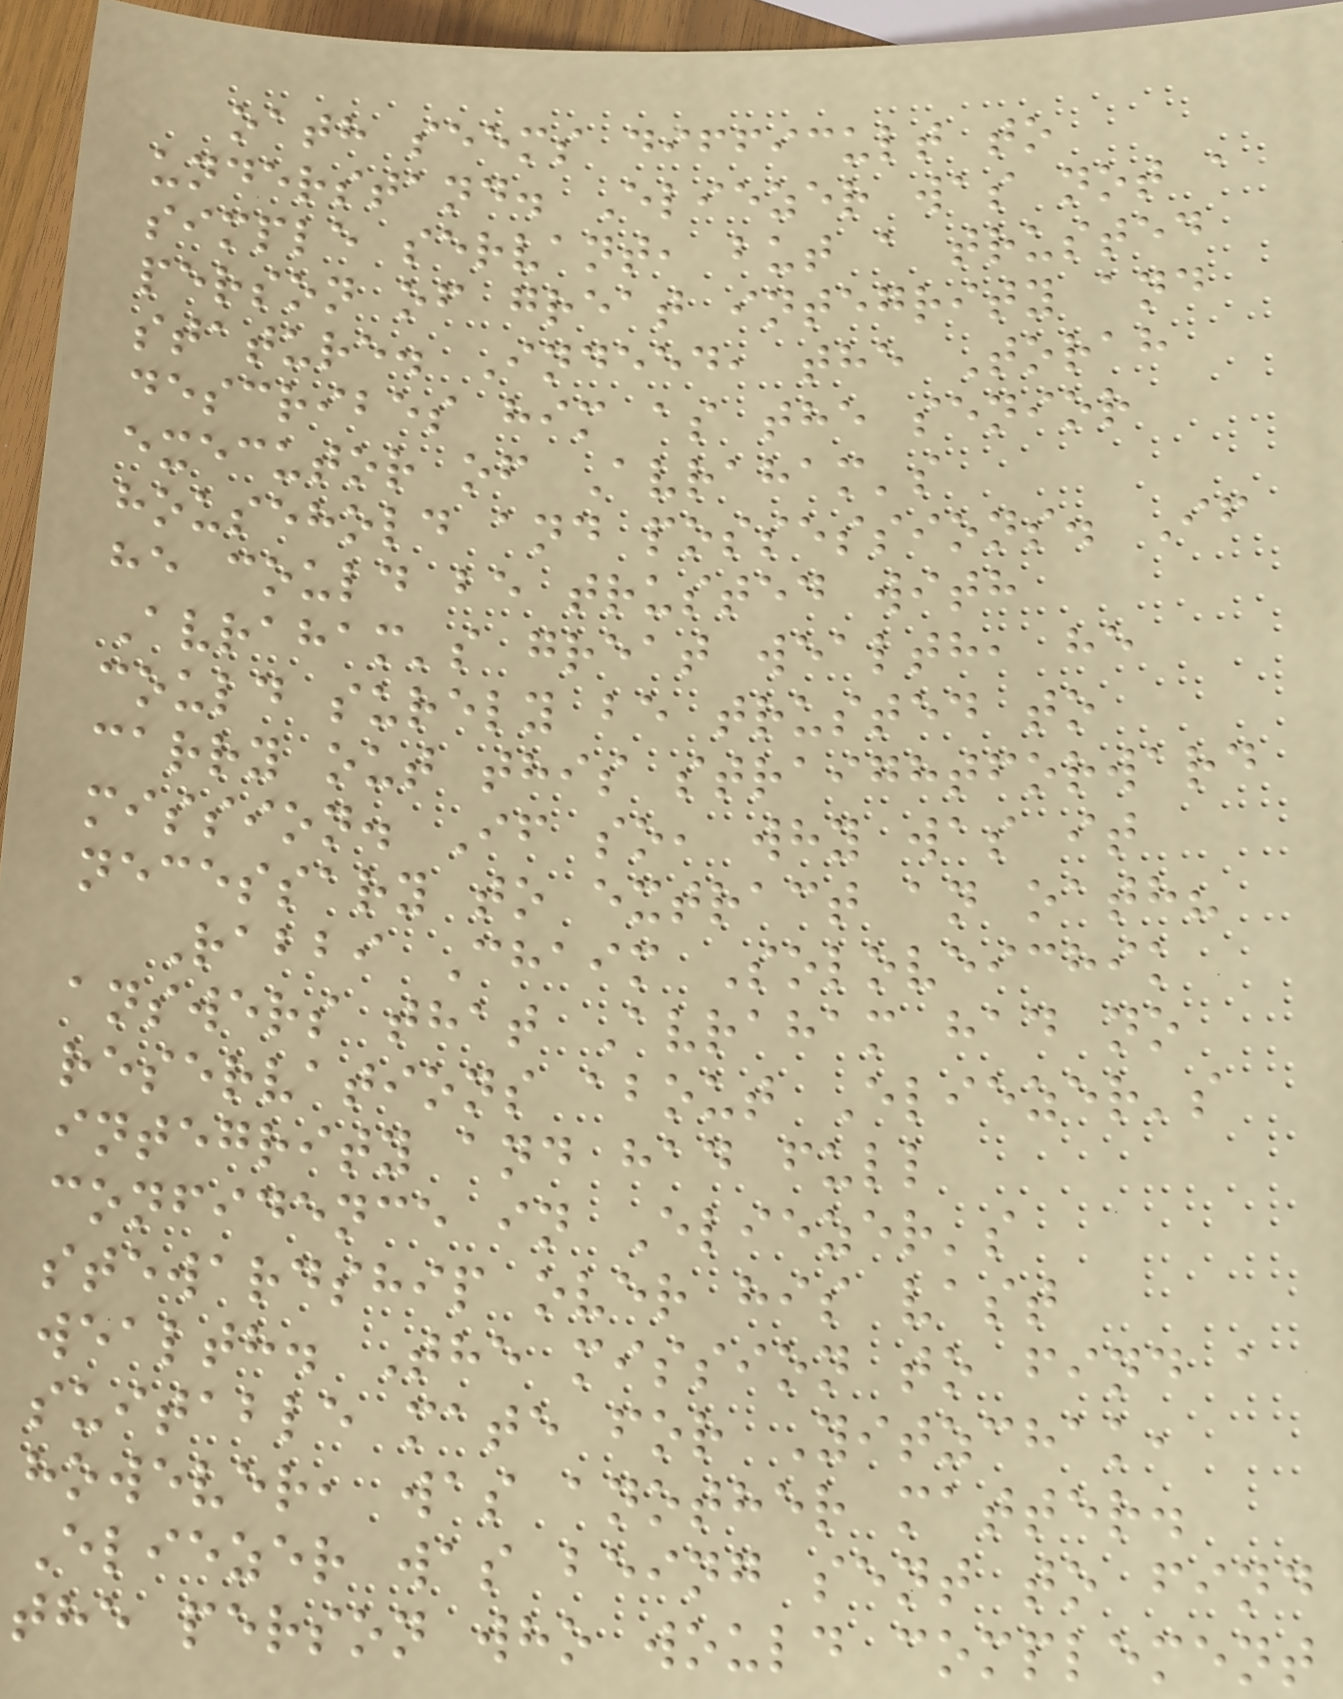oath seems difficult to
understand. Eliezer was not a
simple servant, but a trusted
person of great integrity and
stature. Indeed, the Torah
describes him as the senior
executor of Avraham's
household and possessions. If
he could be trusted with
Avraham's great wealth, he
could surely be trusted to
carry out this straightforward
mission. If so, why was it
necessary to extract an oath?
Rabbi Chaim Soloveichik
answers that Avraham had no
reservations about Eliezer's
integrity and had full
confidence in Eliezer's
stewardship over his vast
wealth. The mission to find a
suitable mate for Yitzchak,
however, was another matter.
Eliezer was being sent to find
the person who would complement
